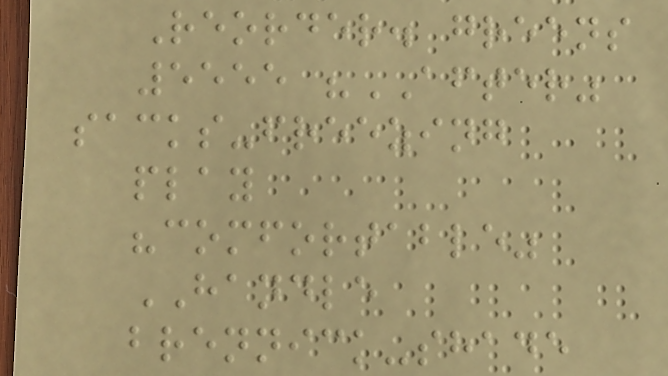Reorder. greens
5555 "AFTER"
sacks-freezing
play
"comfortable"
HANDLE
brennick-shade
